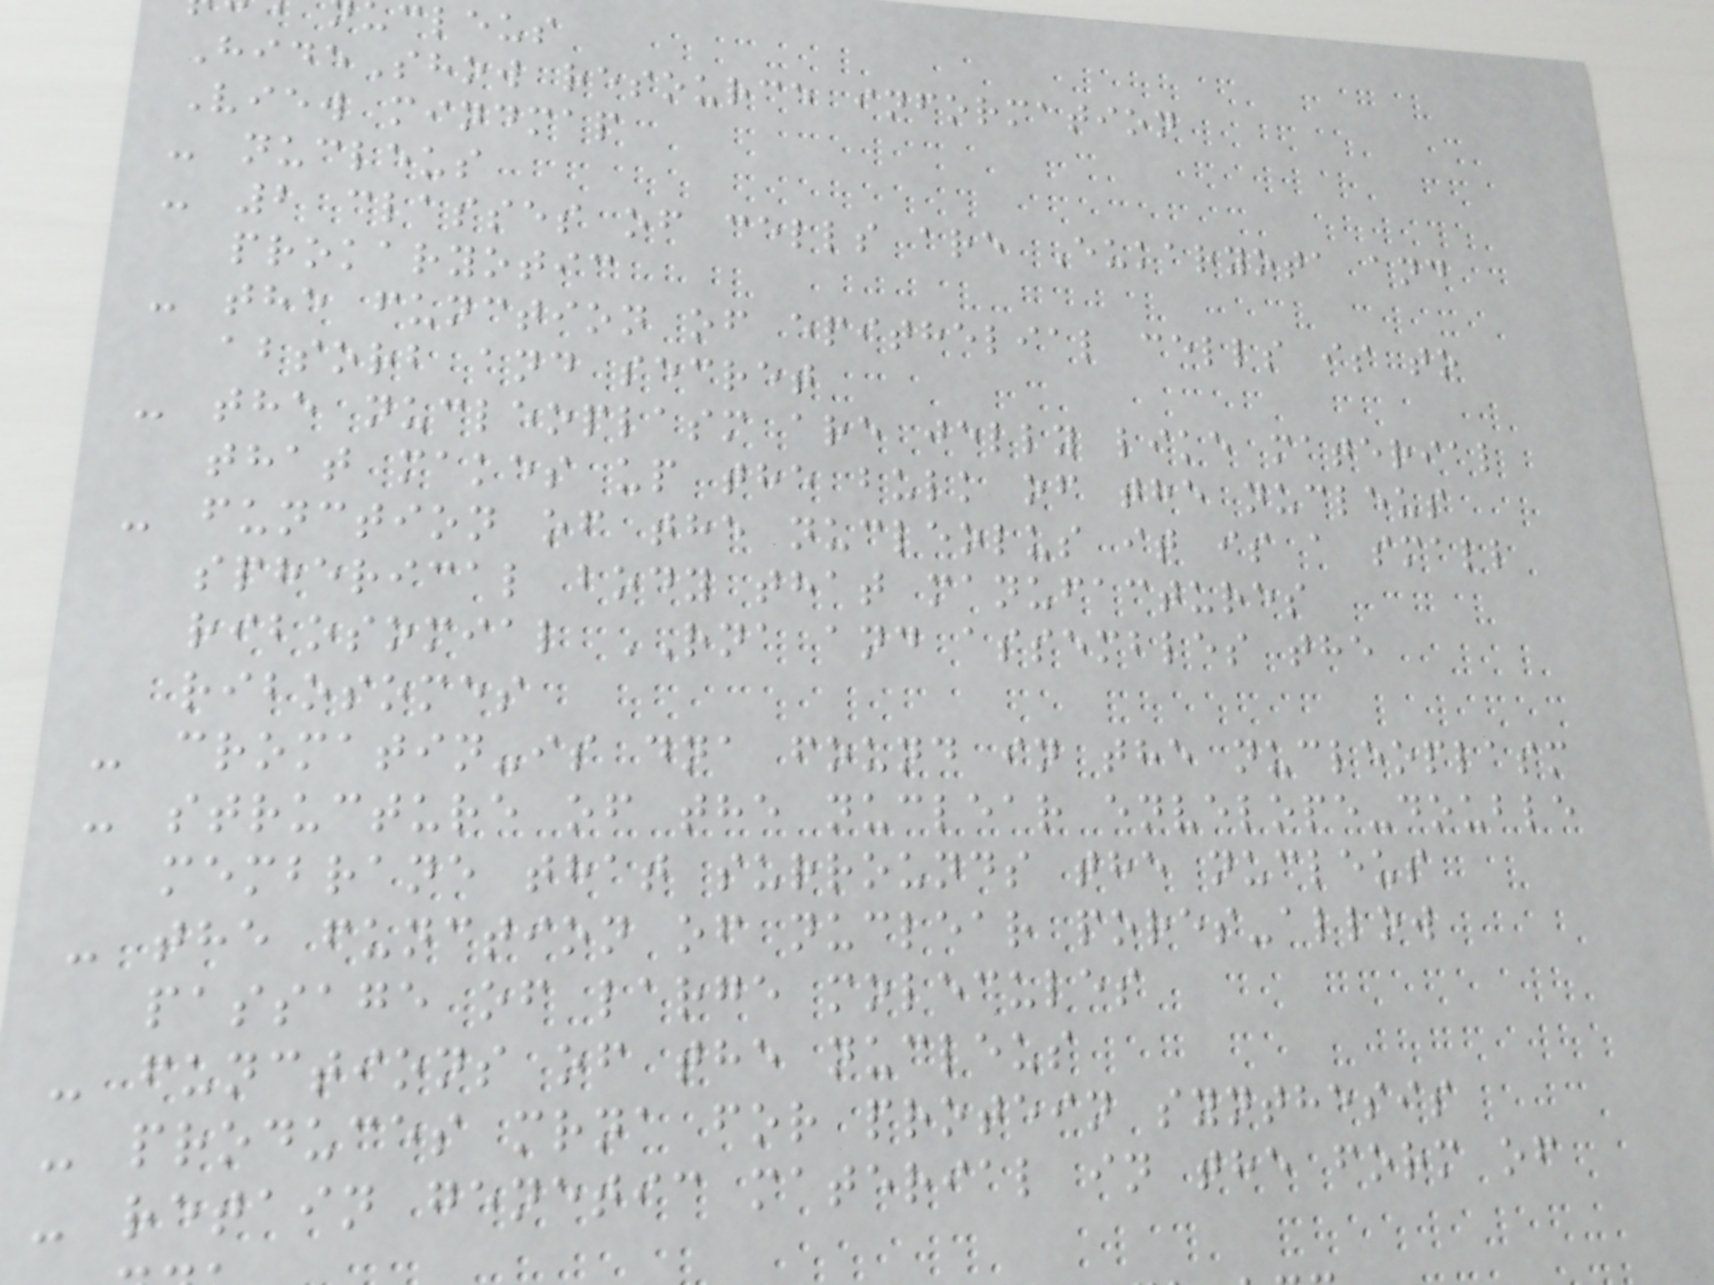cleus
HideShow resource information
View mindmap
- nucleus
- 2 classes of cells are Eukaryota and
prokaryotic
- the function of epithelial cells is to
absorb and secret
- the nucleoplasm are jelly like material
that makes up the bulk of the nucleus
- function of the nucleolus it is a small
spherical body that manufactures
ribosomial RNA and assembles the
ribosomes
- cromatin-is dna found in the nucleoplasm
- structure of the nuclear envelope-double
membrane that surrounds the nucleus
- the function of nuclear pores-allow
passage of large molecules
- functions of the nucleus
- produces mrna for protein synthesis
- retain genetic material in the form of
